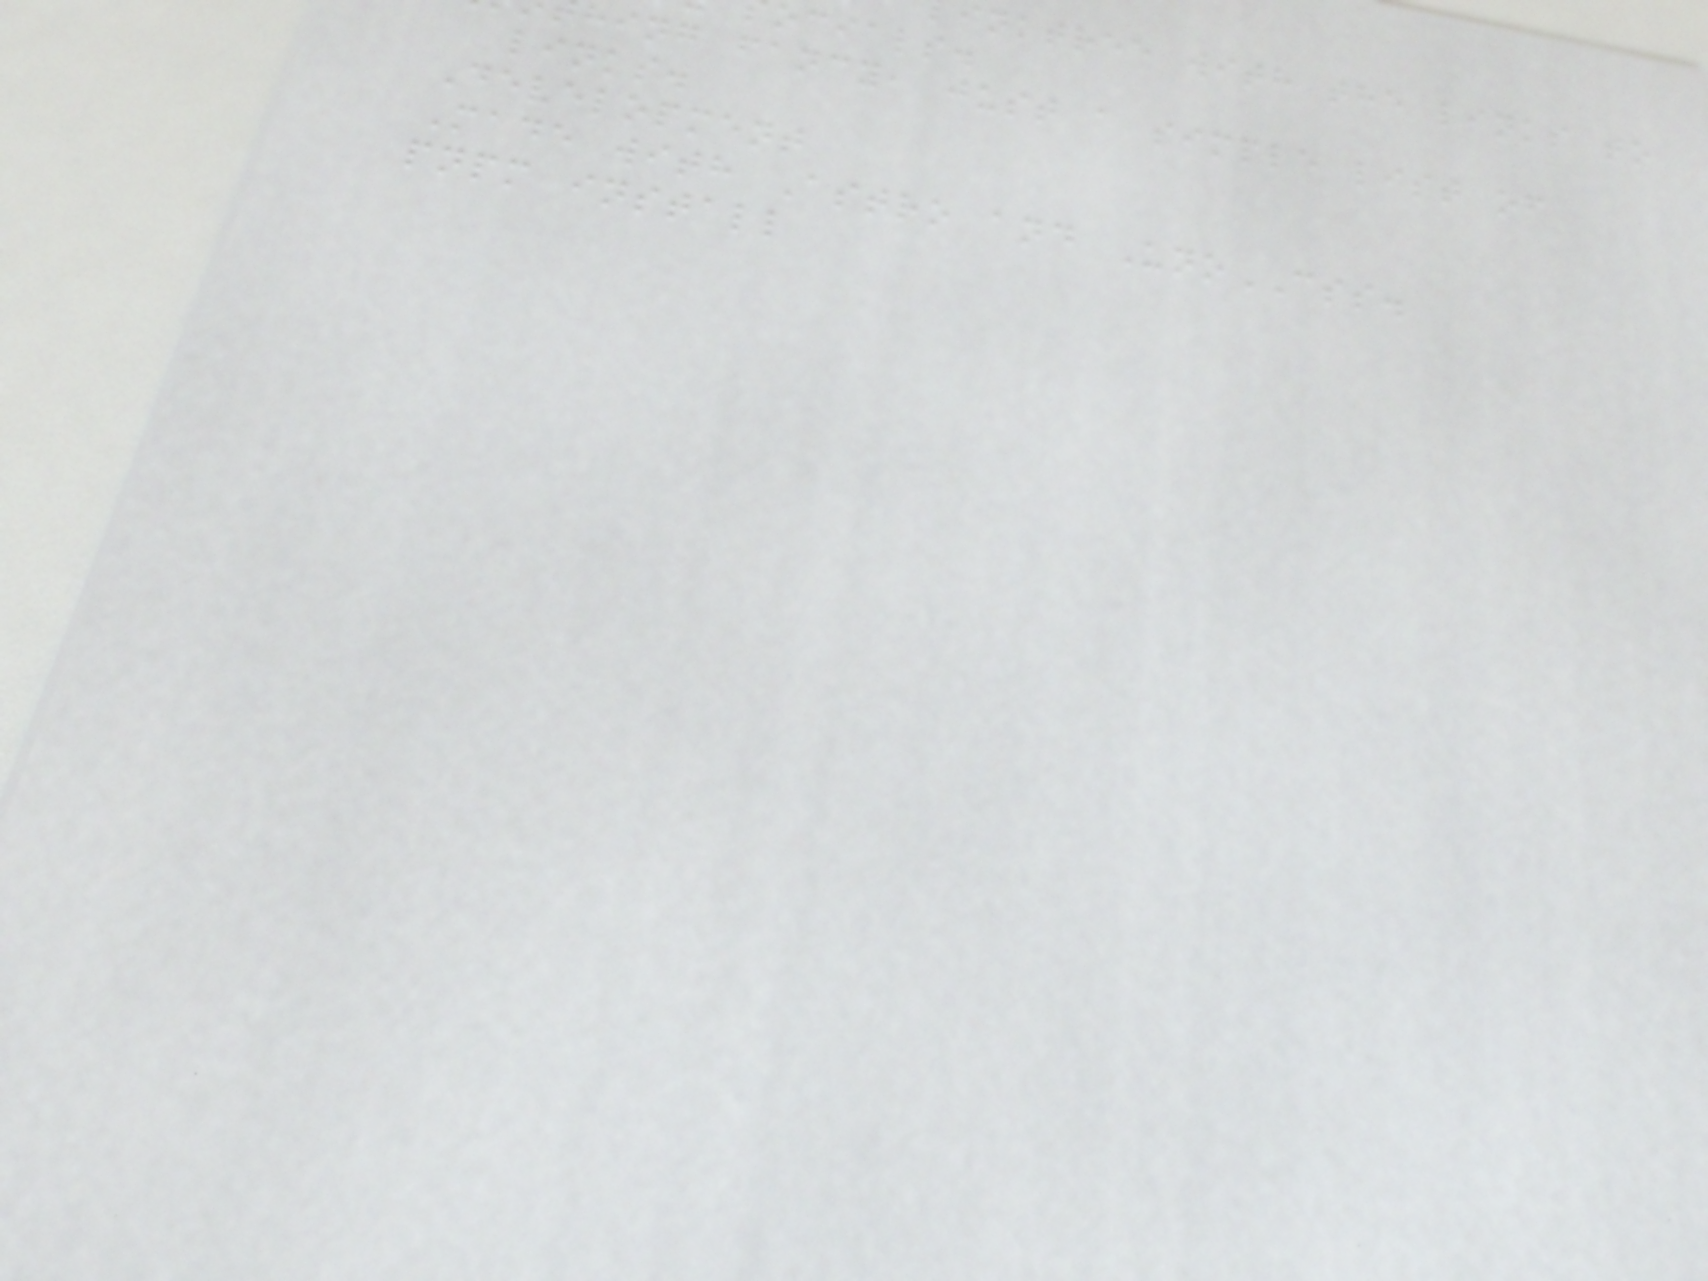inktree with the links to
ocials.
hing fancy, just a simple list of
links.
Development
Made with Astro and UnoCSS.
pnpm install
